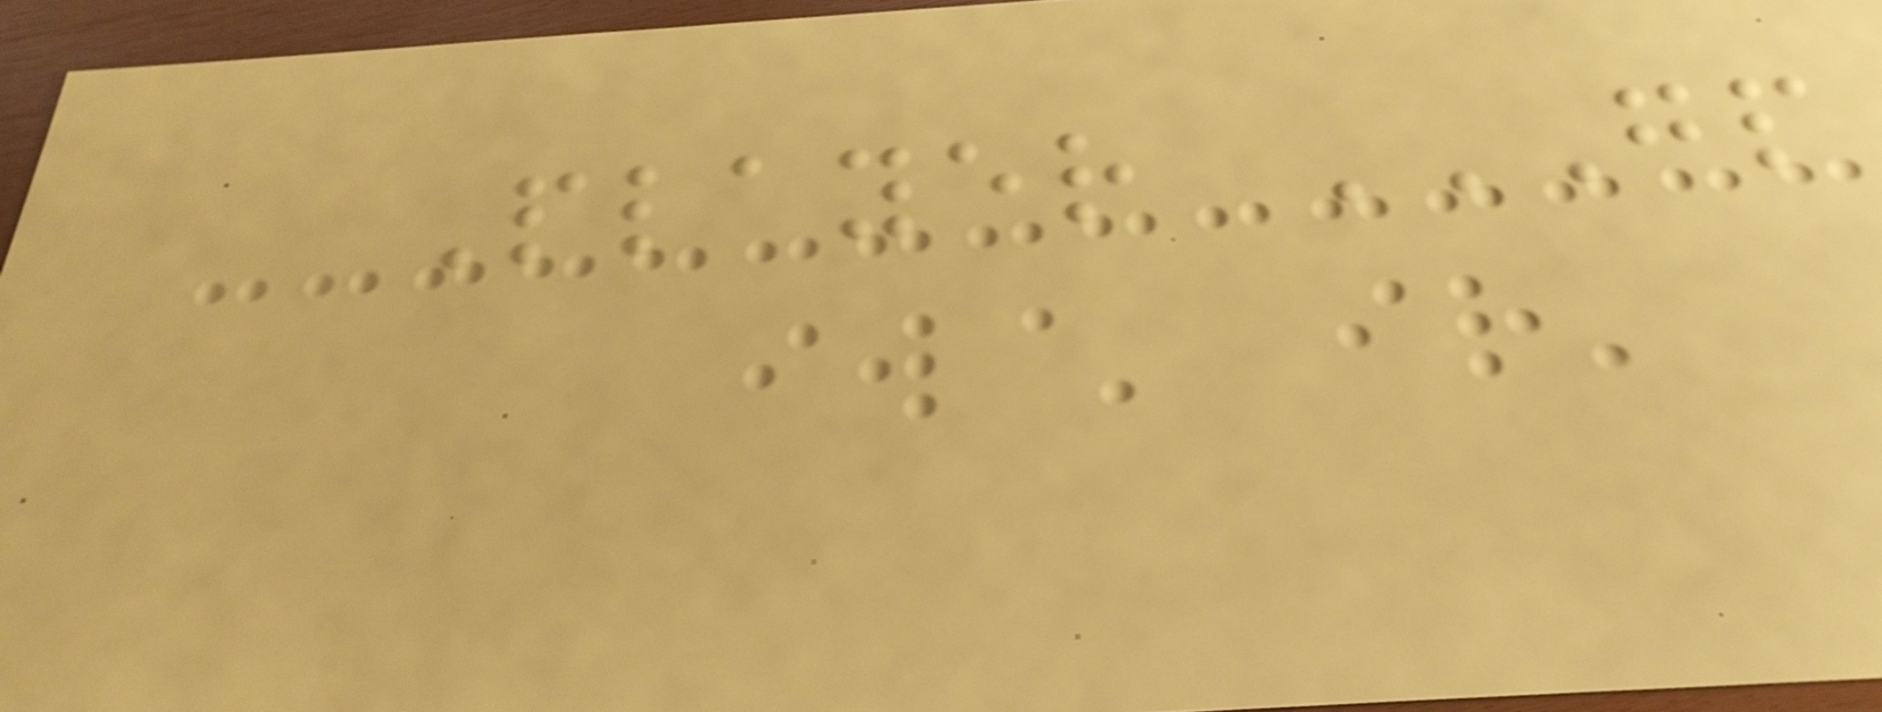Player GP
